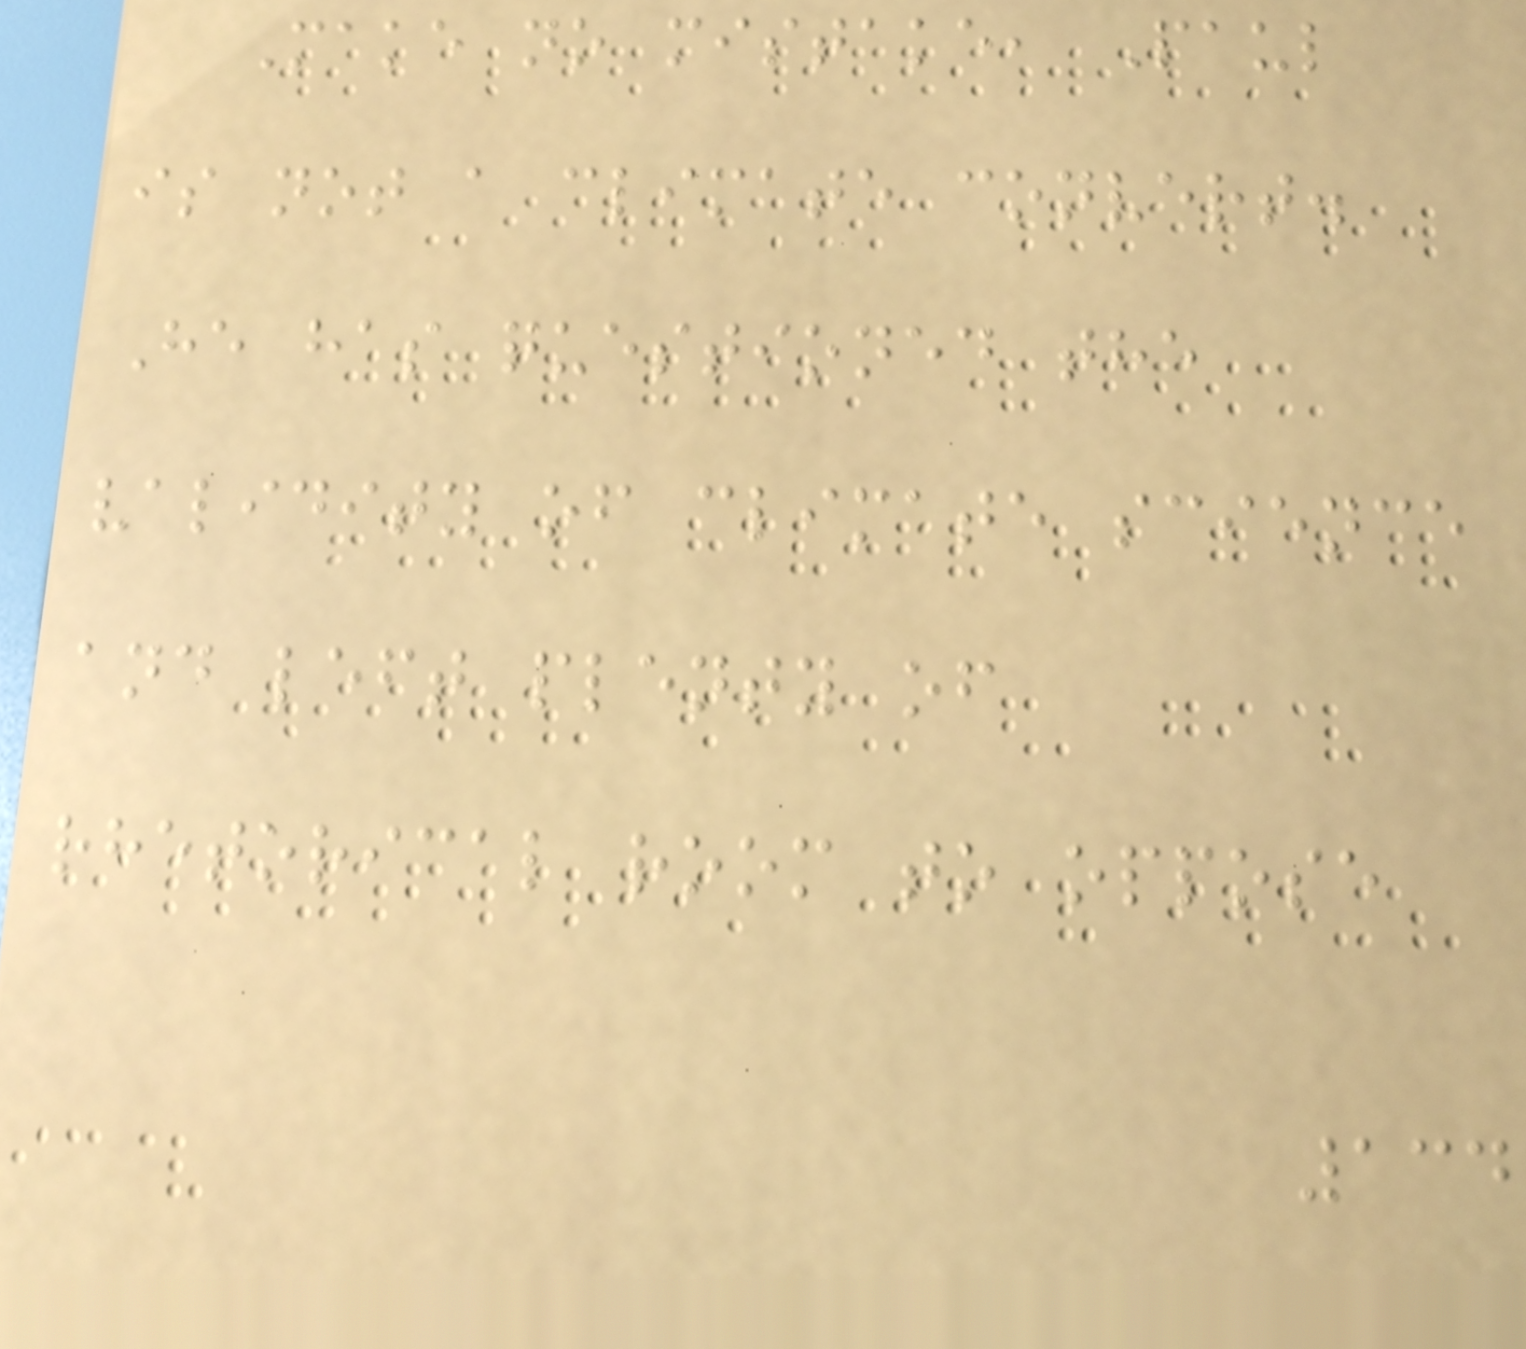Make no mistake, Paul
is not a climate convert.
He has questioned the
validity of climate science
and left plenty of
rhetorical room to oppose
134
